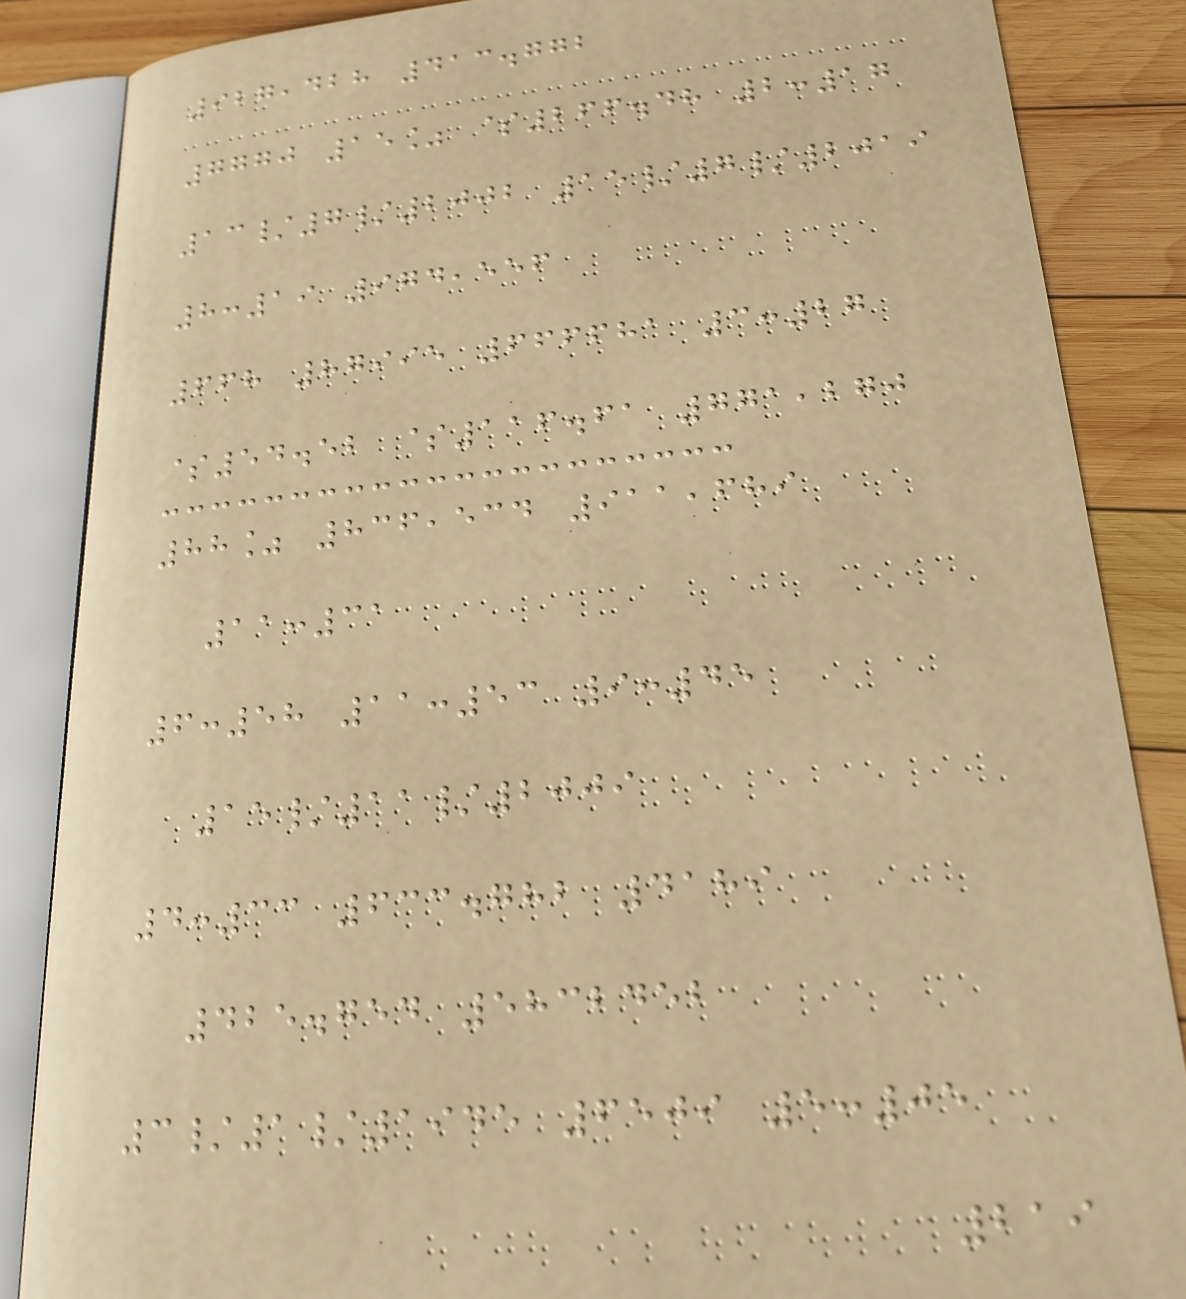927,428 413.772
7770 15% $266.48 2:17
13/7/2002 15/7/2019
8:19 974,556
668 87995 666681 3:27
$54.52 $116.61 771,270
88% 836,534 911,689
11:31
6:58 11:53 9:45
15/11/2009
4:33 633.782 4189
425.754 5832452
3/1/1945 6509 5:05
219
